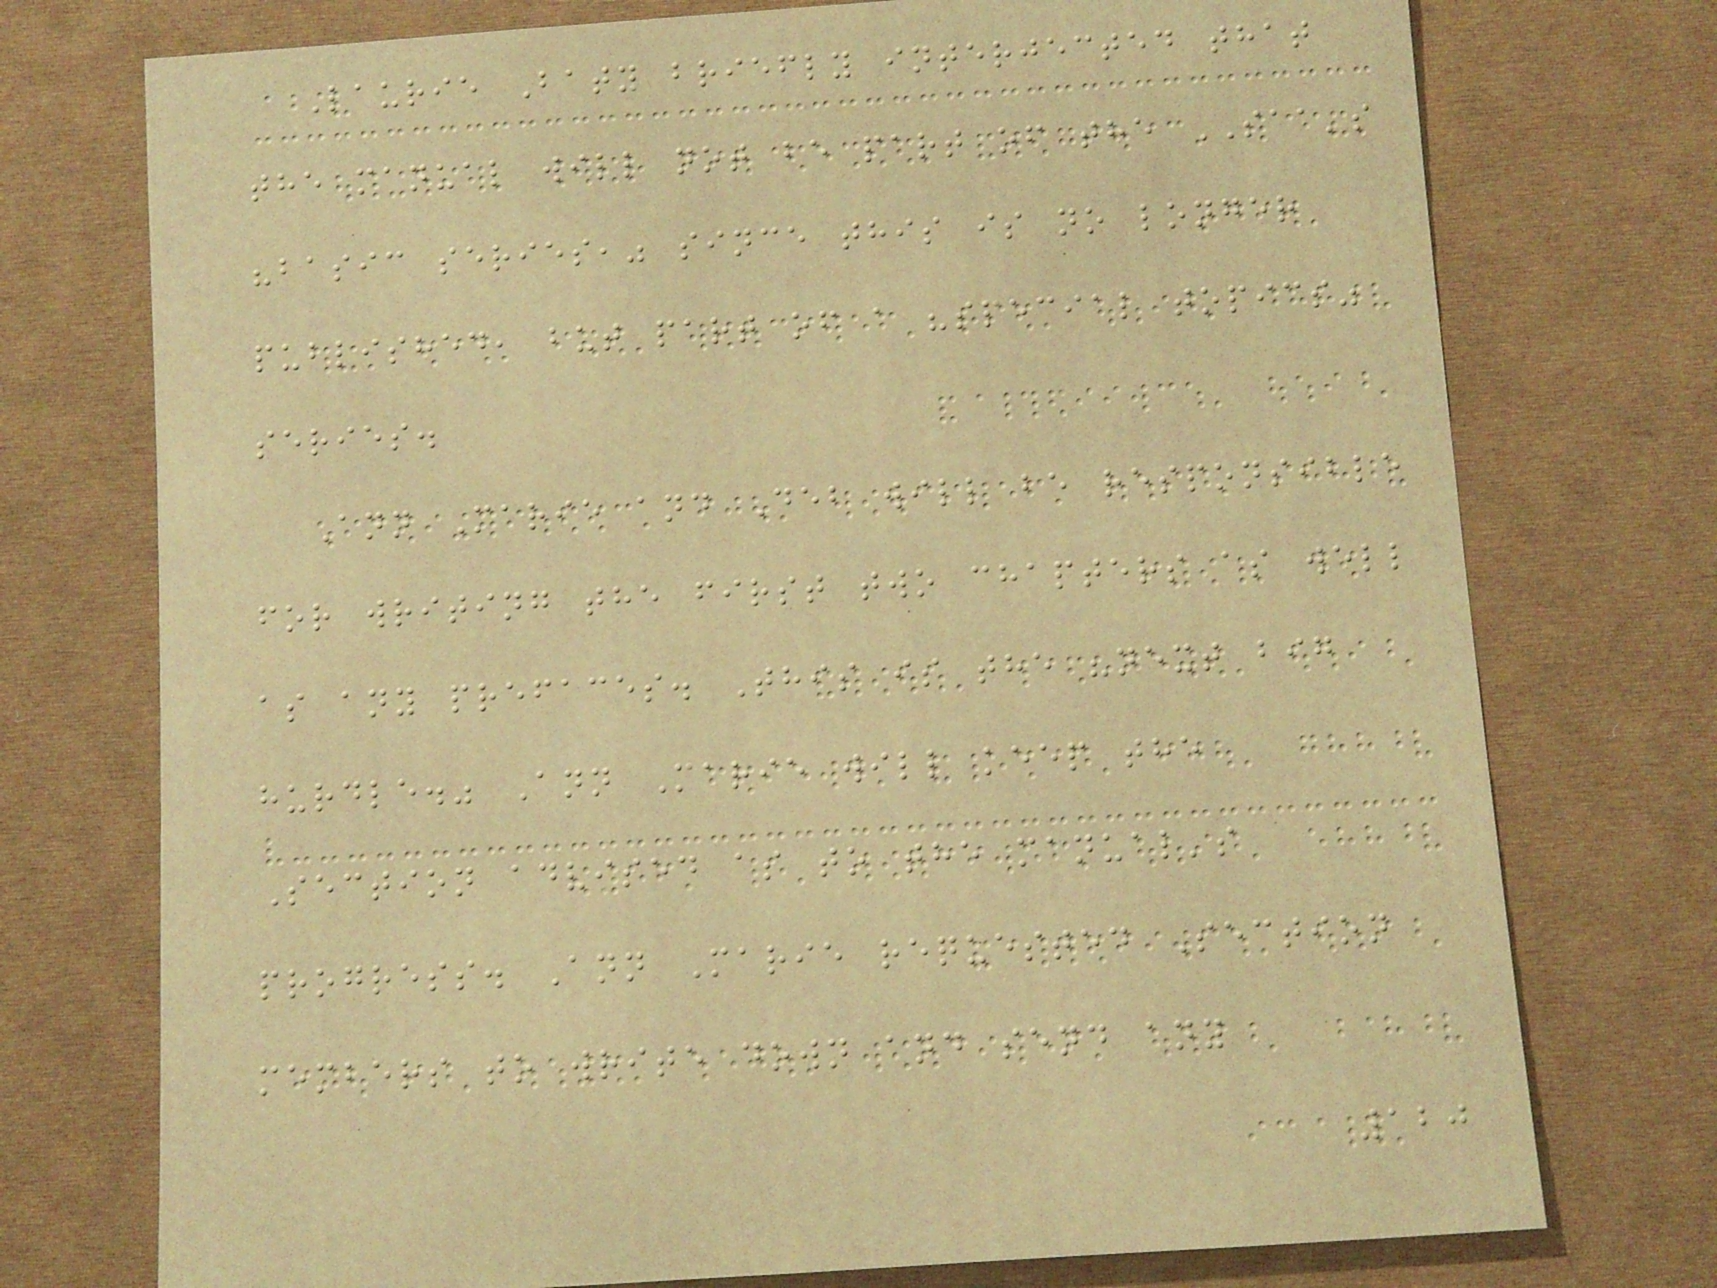Laurie Baty briefly interjected that
the manual will not be part of the SAA's
"basic series," since this is no longer
published, but part of a "special topics"
series.
Ann Marie and Deb will be responsible
for writing the first two chapters as well
as any prefaces. This is the "next big
hurdle." Ann Marie will keep the
Section advised as to the manual's
progress. Ann Marie requested Section
members to write down and send any
120
